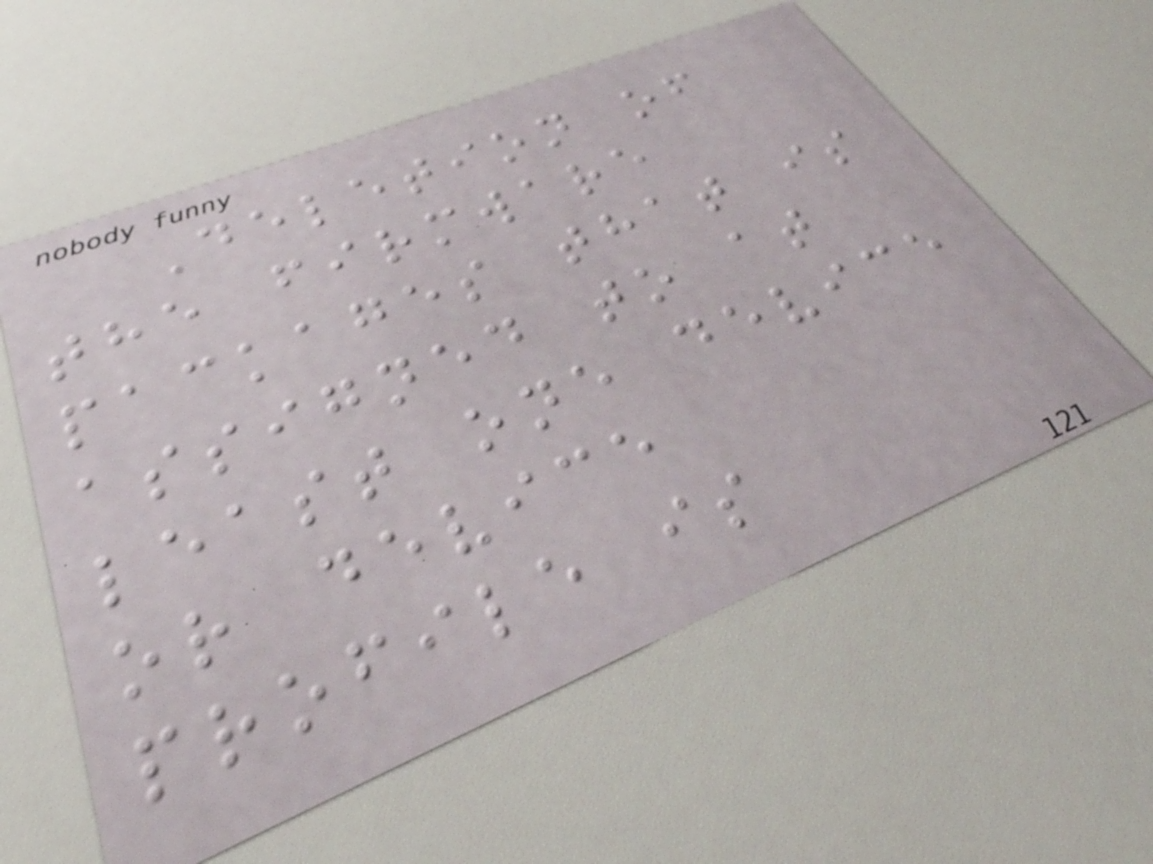Deletion of
the firmware
packages that is
assigned to at
least one device
or device
profile is
